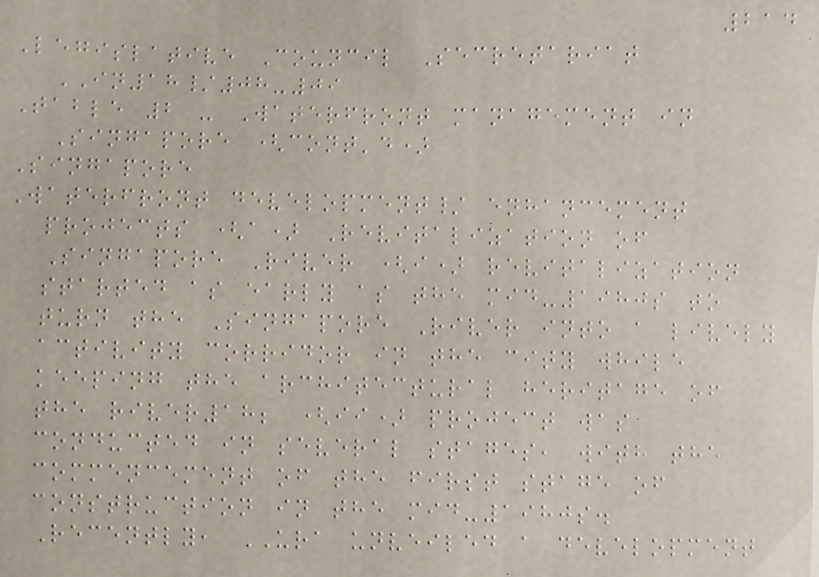214
Legislative Council Secretariat
IN18/08-09
Table 2 - Waterfront management in
Singapore (cont'd)
Singapore
Waterfront development/ enhancement
projects (a) Revitalization of
Singapore River (i) revitalization
started as early as the mid-1980s to
turn the Singapore River into a lively
activity corridor in the city while
keeping the architectural heritage of
the river18; (ii) project was
conducted in several stages, with the
commencement of the first stage of
construction in the mid-1980s.
Recently, URA unveiled a development
